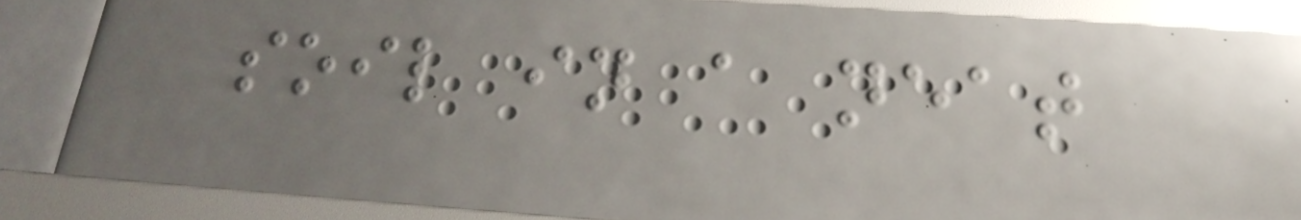soil in a neat
